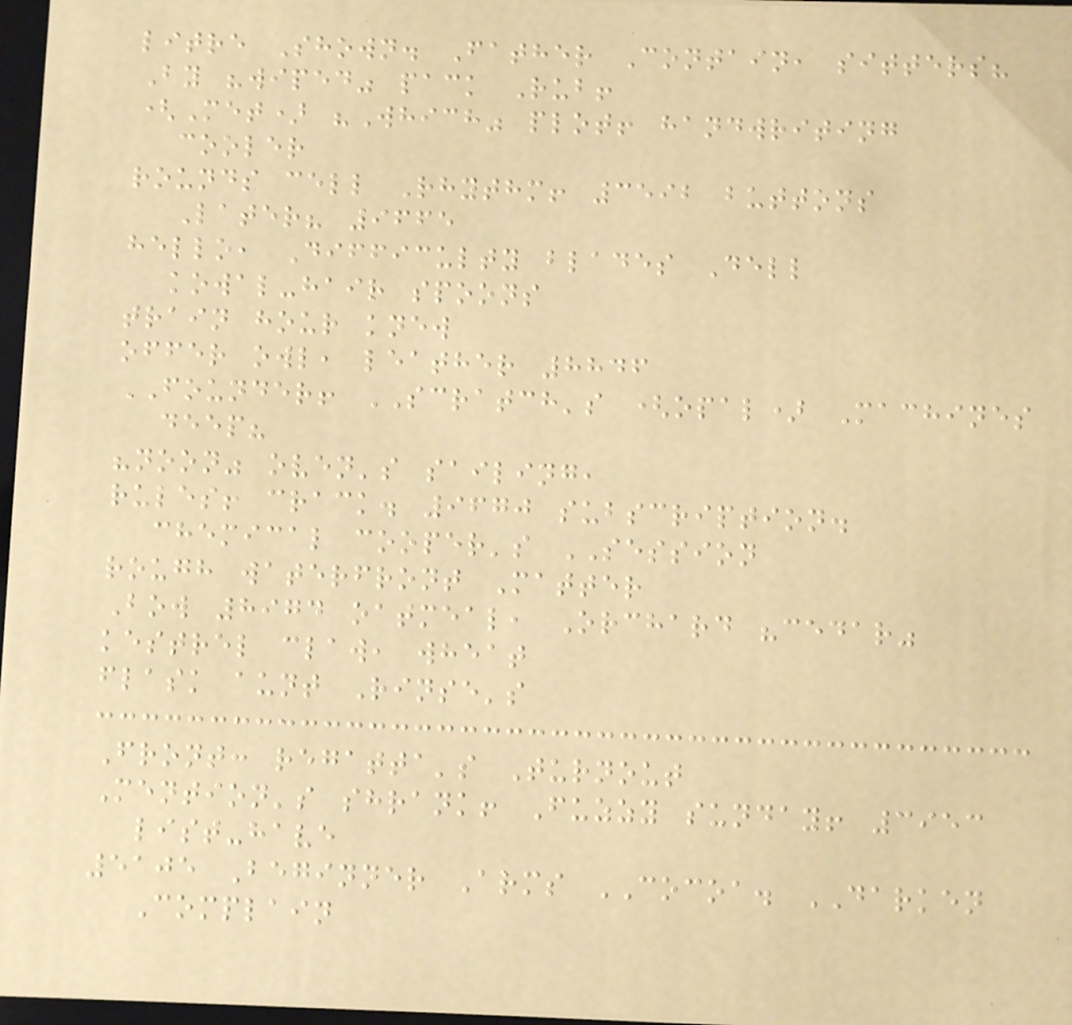litre Shown. Father Contain, sitters?
By "wiped" pack Rub!
(Met) "Which" plot! handwriting
cooler
rounds cell Rhythm! 3592 buttons
Later? 9665
hello, Difficulty blades Dell
kowal-hair spoons
train hour knew
offer owl, leather 8846
FOUNDER! SCRATCH's (opal) Machines
deep?
"noon" oven's sailing,
rules! crack. 9670 subscription.
chemical cooper's SESSION
rough waterfront Matter
Bow 8974 oatmeal, Orchard "cedar"
kestrel claw, wheat
flask aunt Rinse's
Front: regatta's Turnout
Mention's shrank! Fuzzy sunday! 3953
list-have
5105 Beginner Arms COCOA. DARKEN
Complain
